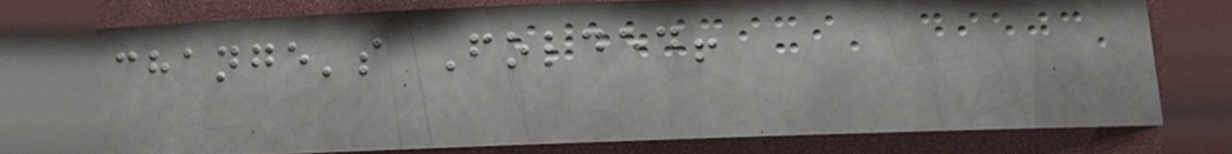change's Folded!
